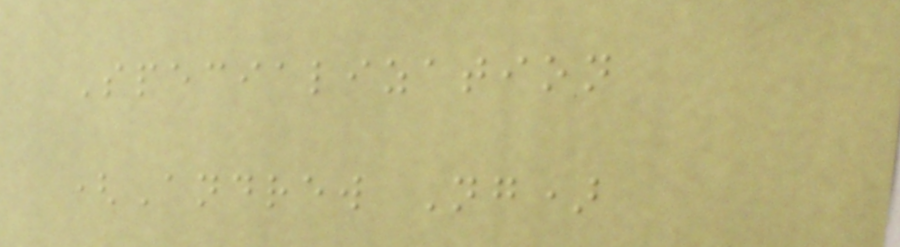Specialization
(Andrew Ng)
